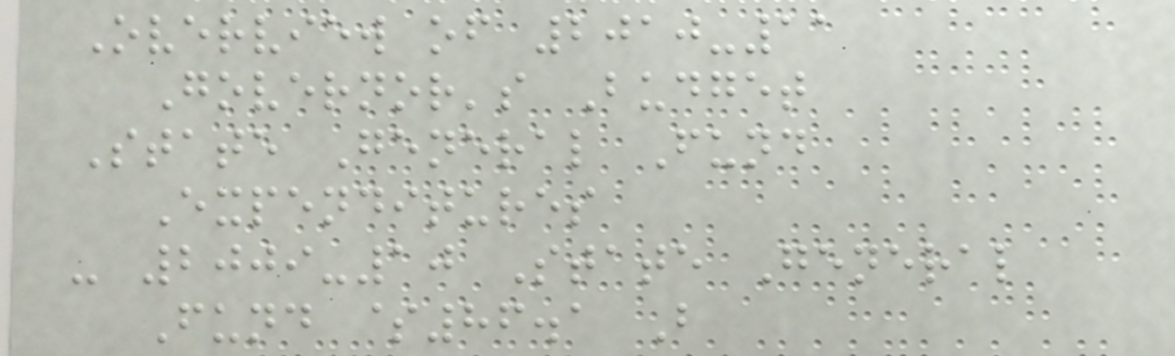Overview of 2010-11
Governor's Budget
State General Fund
Expenditures
- 2009-10 State General
Fund $86.1 B
